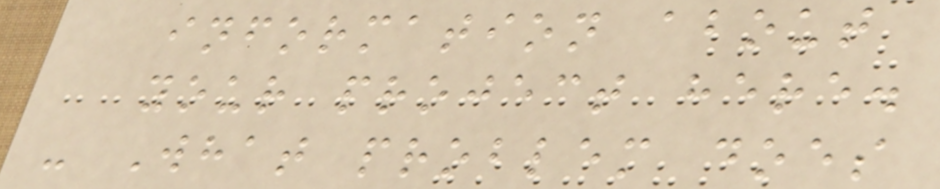information about
your project here.
- What problem does
